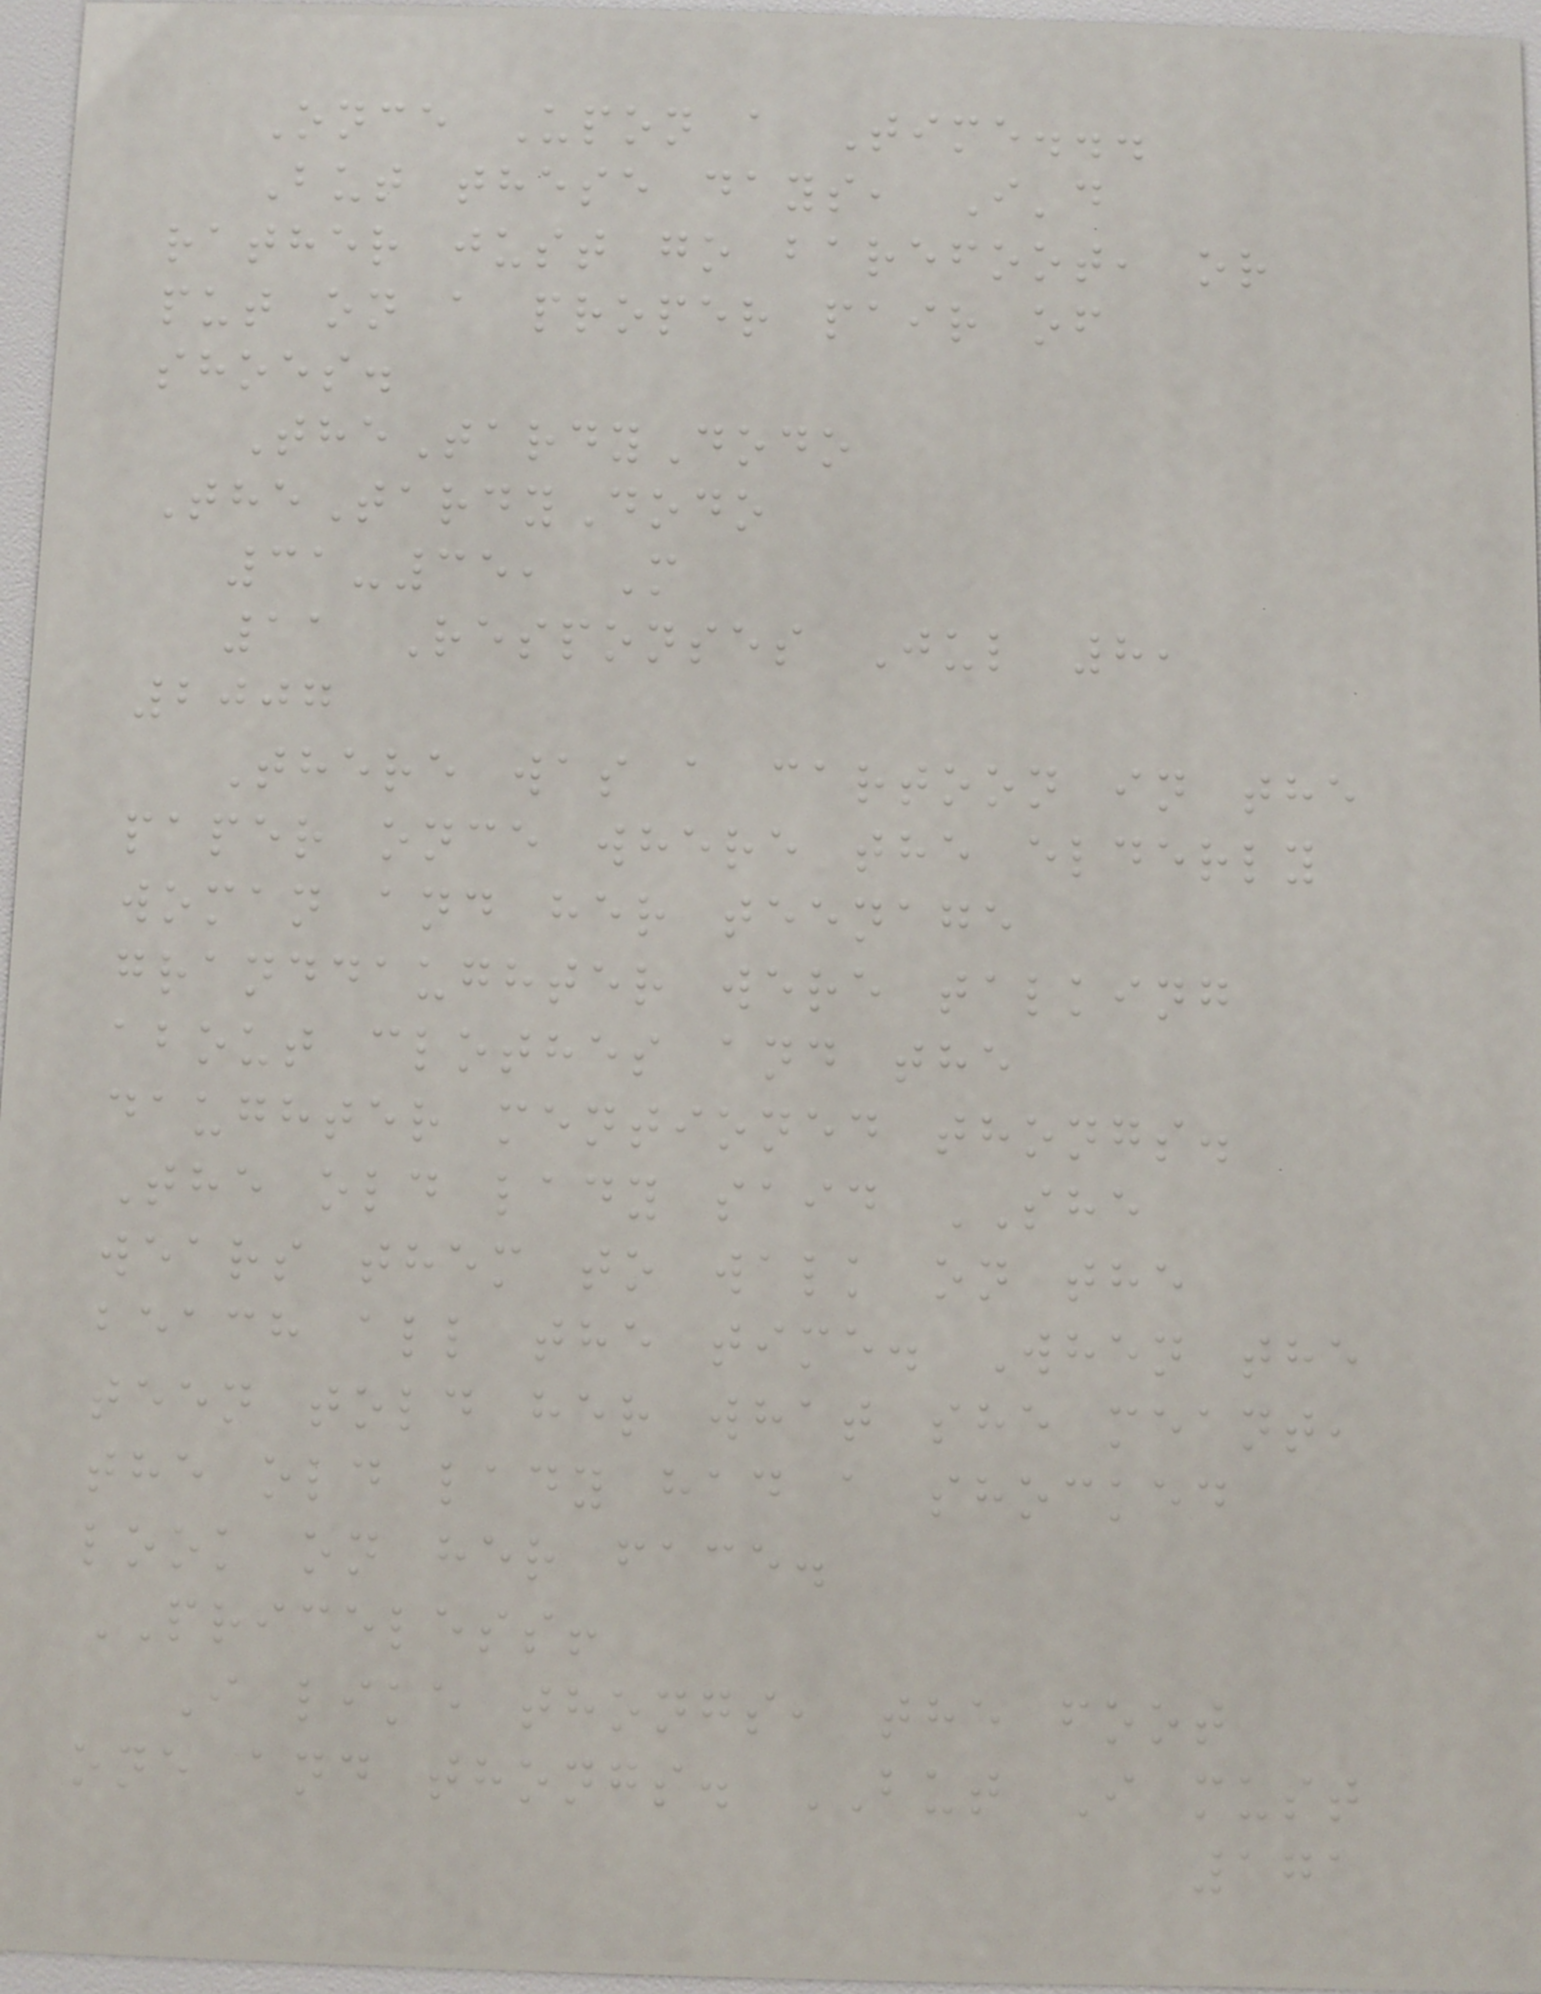Once Upon a Time...
But these days, I'd
rather just go barefoot, or
put on a proper pair of
shoes.
TheTardyDodo
TheTardyDodo
31-35, M
11 Responses Jul 8,
2007
There was a cartoon in the
paper once where the elderly
woman and her teenage
granddaughter were talking
about clothes and the
daughter mentioned thongs.
The old lady said SHE
wears them to walk on the
beach all the time. When the
teen told her what she meant,
the old lady had a shocked
look on her face.
PRICELESS!
I like thongs, the foot
one and thongs. BUT I must
171
